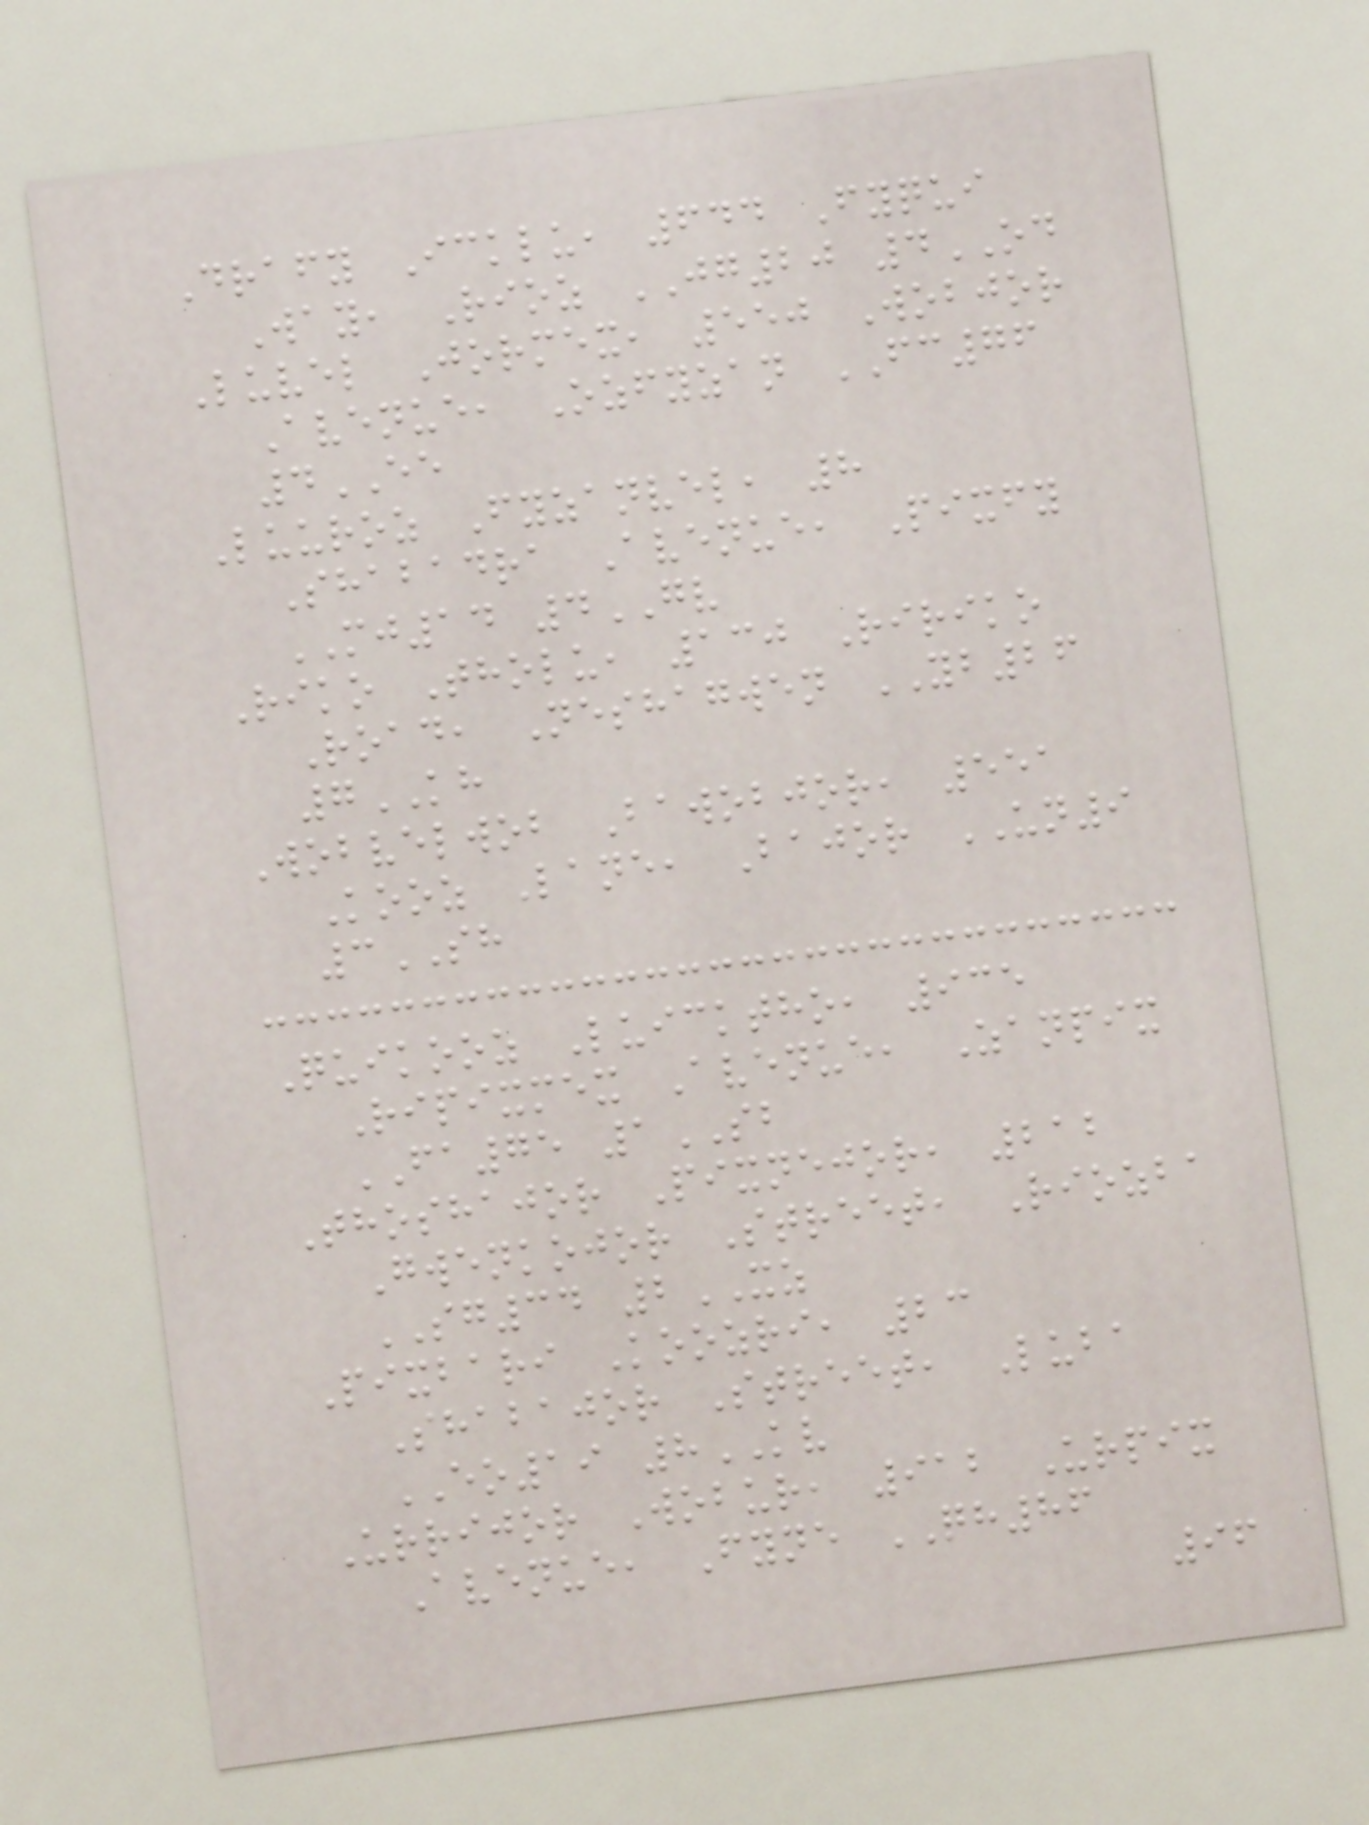Drafy Icklu, 644 Fyqui
Way, Rioz JG20 4OD
Luvel Jormex, 550 Wobjor
Avenue, Ozfyzan FC76
4EE
Luuroz Fyzanvel, 8
Shabadra Avenue, Pixfy
MJ14 4GV
Riko Tholu, 130 Ririko
Road, Neshagwen YB26
7KH
Wobvelwob Bawobjor, 551
Kooz Lane, Bajor UN9
3SH
Quikooz Luicktho, 935
Ripixmex Avenue, Zanpix
FA75 1SB
Thoshajor Pixnejor, 212
Gwenkojor Street, Riozba
SG34 2XZ
Pixbari Koozri, 23
Shabajor Street, Luba
EO19 8KV
Urrijor Wobur, 912 Urpix
Avenue, Fyne QH86
96
